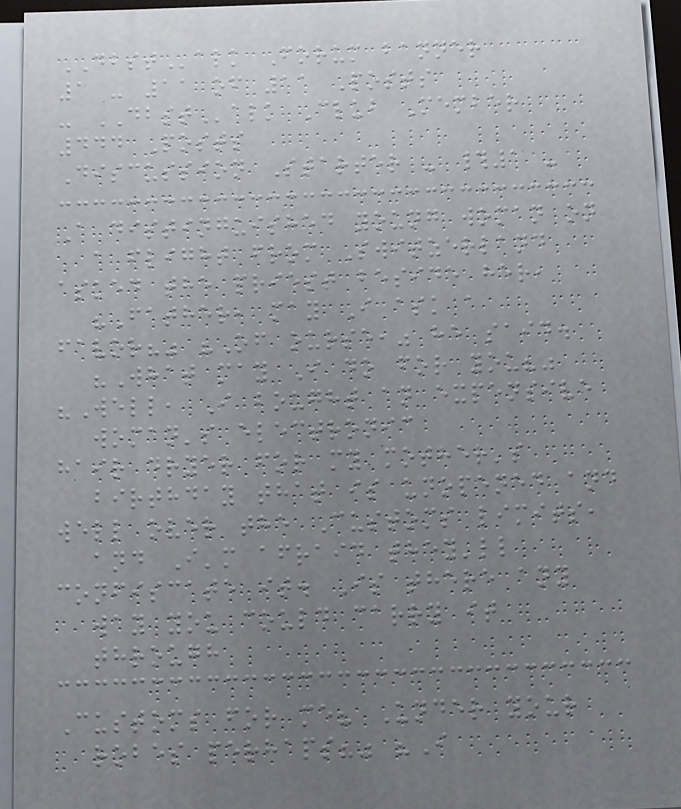DBSTalk Forum banner
1 - 11 of 11 Posts
- DBSTalk Club Member
444 Posts
Discussion Starter - #1 -
A distinguished young woman on
a flight from Switzerland
asked the priest beside her,
"Father, may I ask a
favor?" "Of ourse," he said.
"What may I do for you?"
"Well, I bought an expensive
woman's electronic
hair dryer for my mother's
birthday that is unopened and
well over the Customs limits,
and I'm afraid they'll
confiscate it. Is there any
way you could carry it
through
Customs for me? Under your
robes perhaps?" "I
